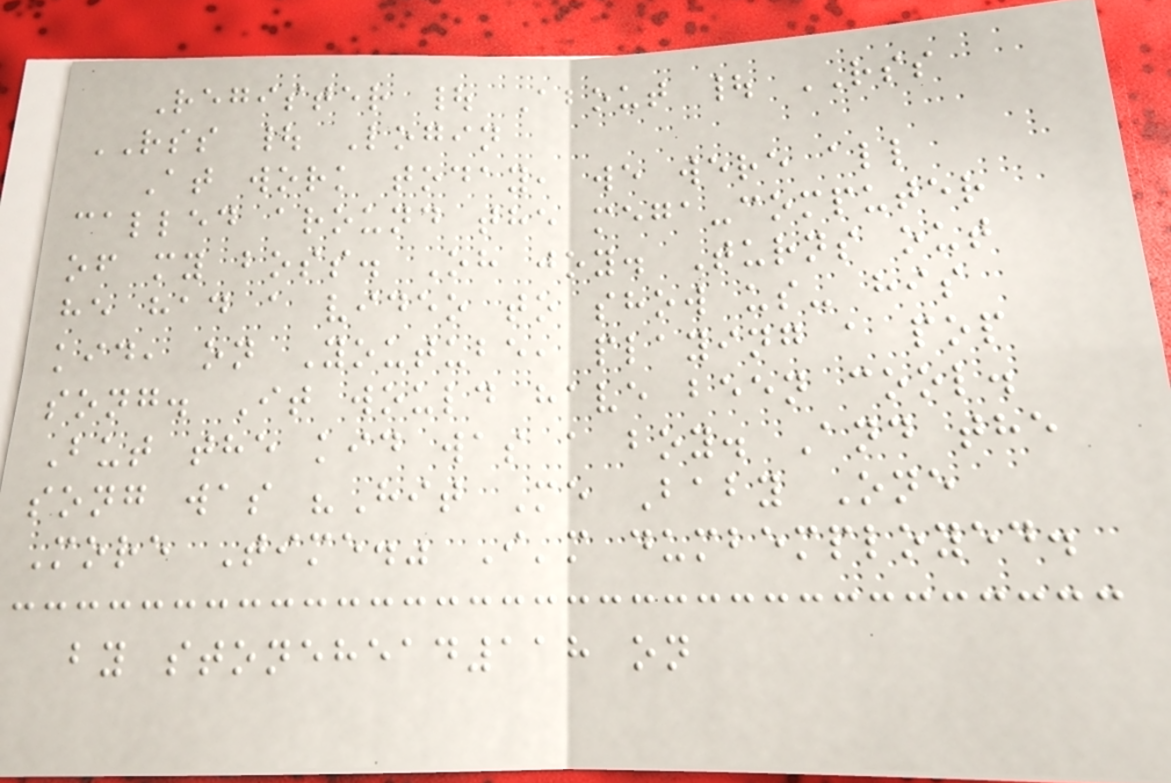Register | About | RSS
RSS | Login
At work today, we were all
called around the mega-computer
of my boss. Oh joy. Turns out
he had a video to show us- his
kid, on Youtube, playing a pop
song. It would have been cool.
But the kid was a boy. And the
song was "Hit Me Baby One
More Time." I'm dumbemployed.
by stonehead118 on
